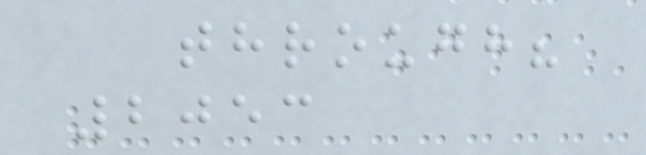through?
2053
